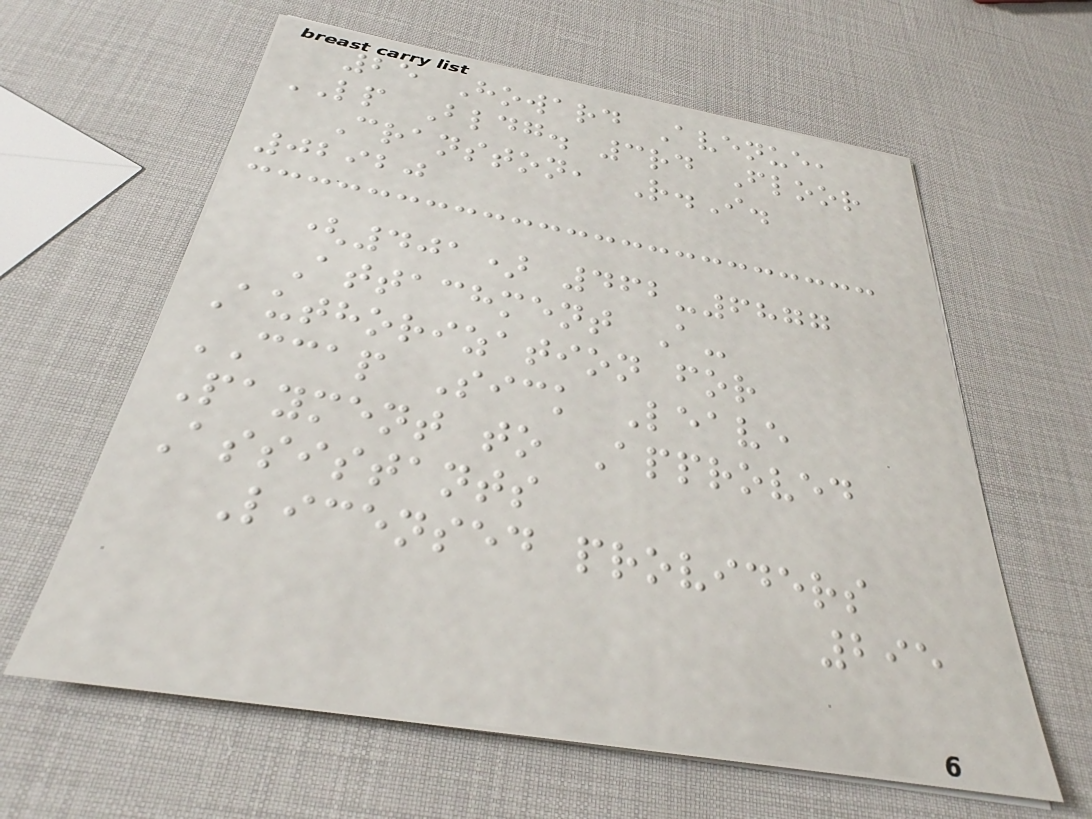25 Howard Avenue,
LP Bldg. 3rd Floor
Cranston, R.I.
02920
(401) 462-6877
Attachment A-
Authorization for
CCAP Sick Leave
Payment to Approved
Assistants
Licensed providers
295
